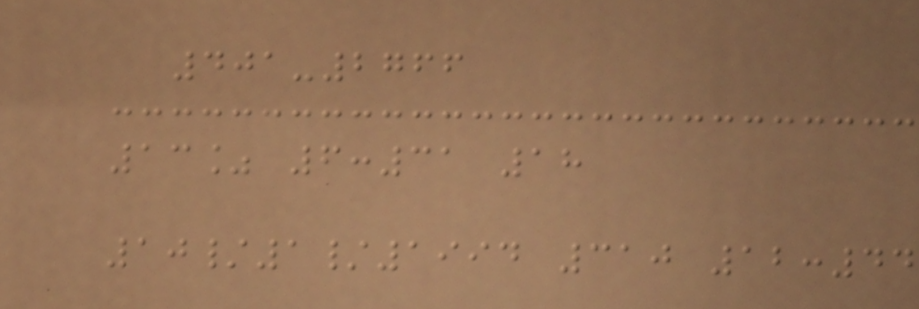401-2766
13% 6:31 18
10/1/1994 310 12:44
